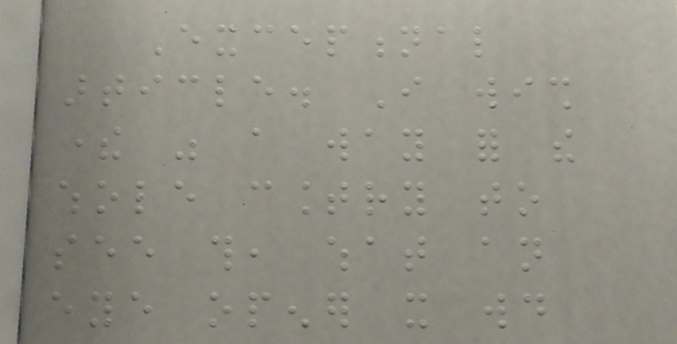Exceptional
article. I wish
there was a way for the
whole country to
see this, what an
eye opener it would
